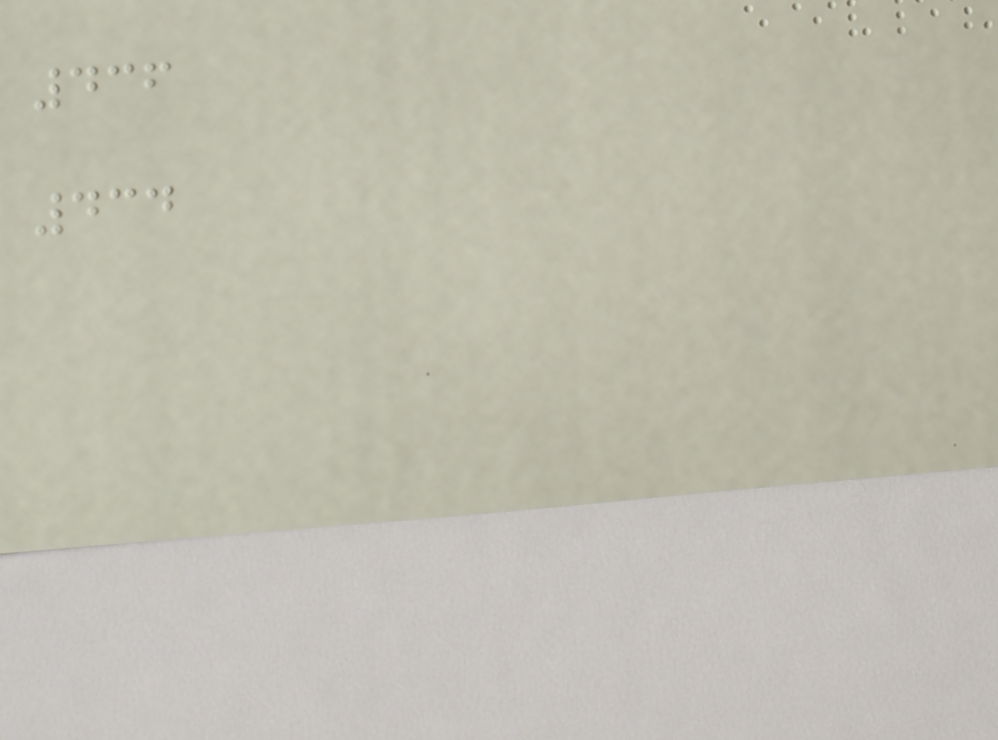436
434
